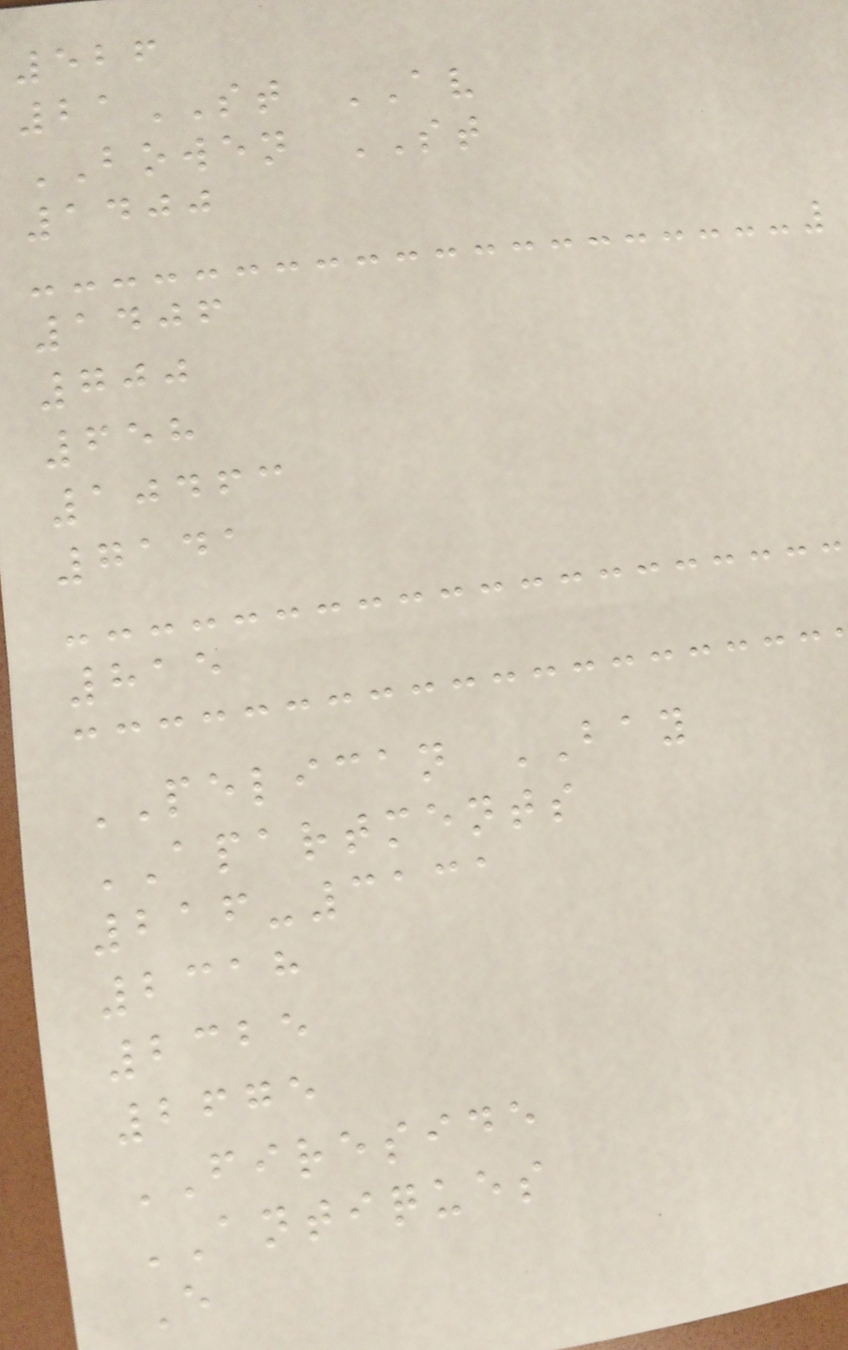526
21ST AV
BOWEN ST
1400
1406
700
658
10463
7141
815
PELICAN BAY
APARTMENTS
216-3131
2318
2325
2675
FIRESIDE
ANTIQUES
E
